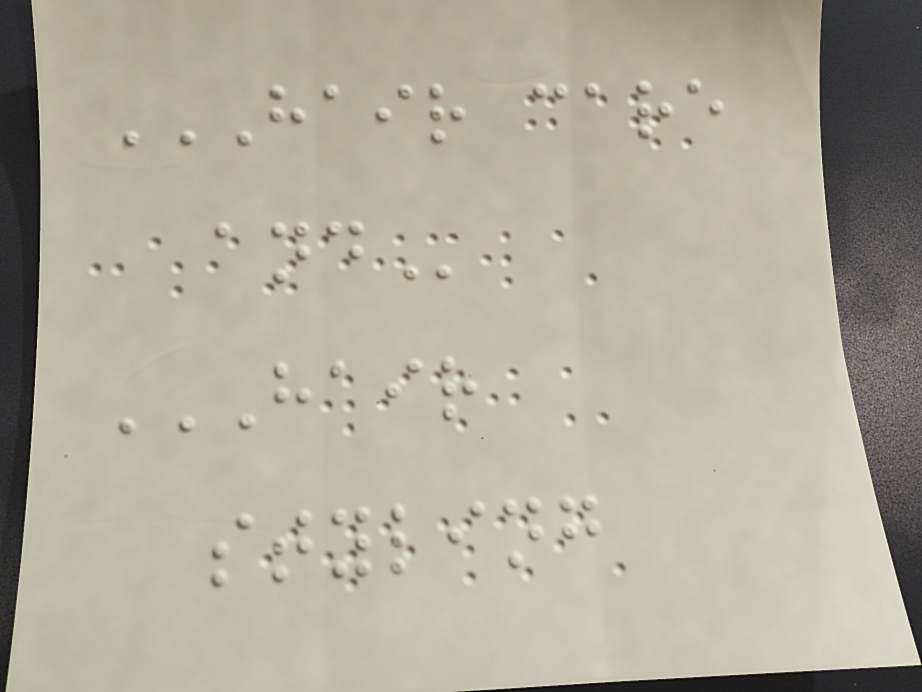HAIR CARE
AND
HAIR
STYLING
